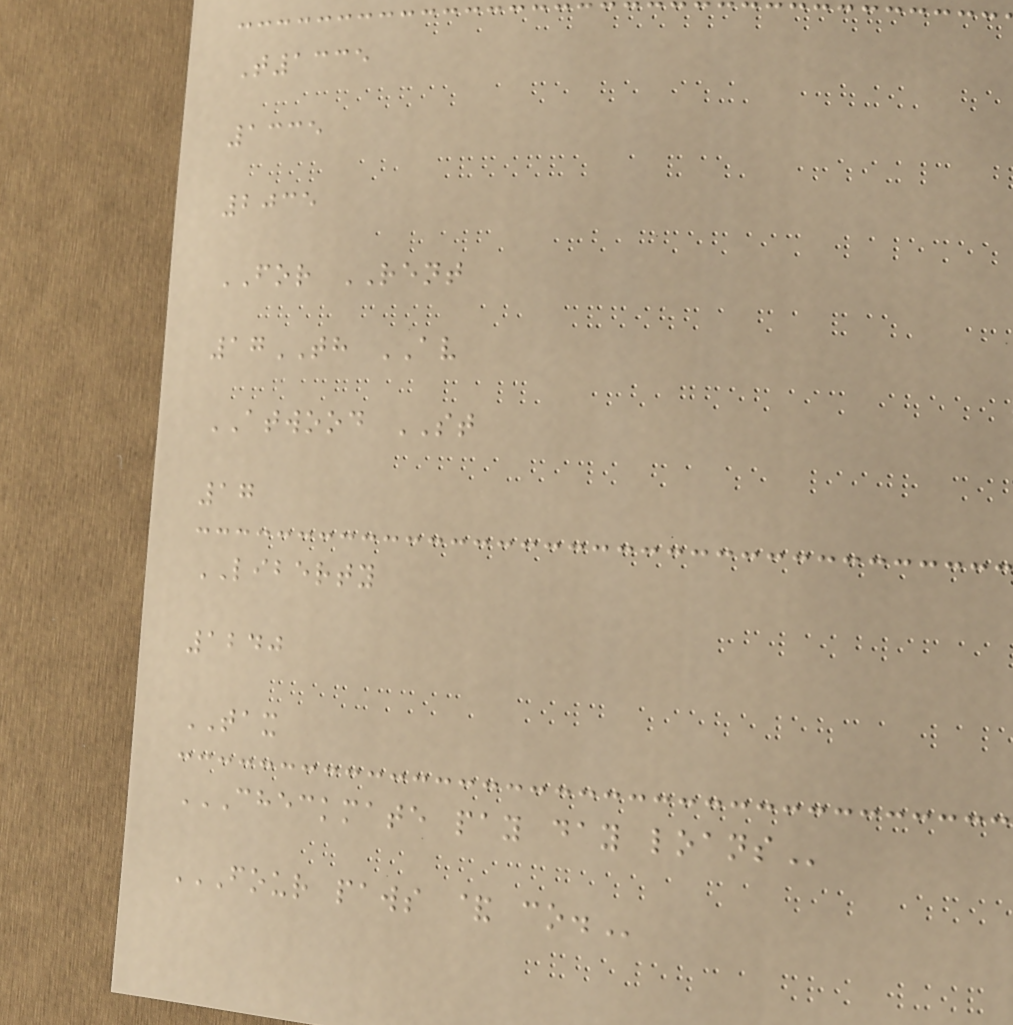T1335
1335
2035
FOR RENT
17TH AV
ATWOOD ST
17
LIBERTY
1240
TAX
CHECKMATE PAY DAY LOANS
FOUR PAWS & CO.
